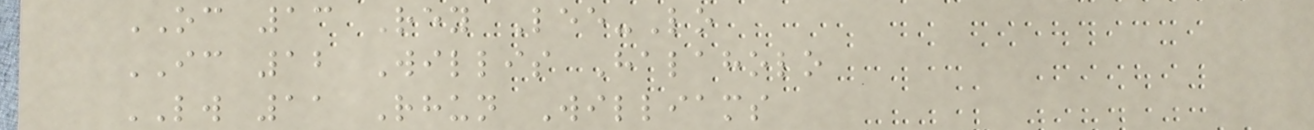OC 13 Rey Lee-Lo
IC 12 Willis Halaholo
LW 11 Rhun Williams
